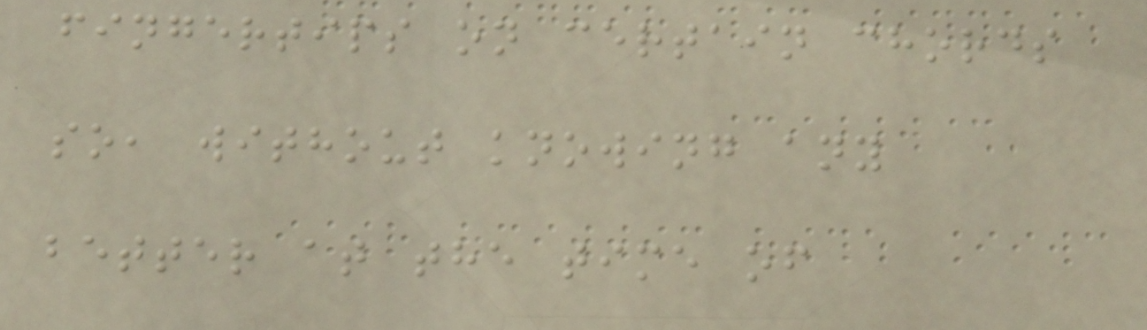fingertips on certain chords
so, without knowing any
better at the time of
